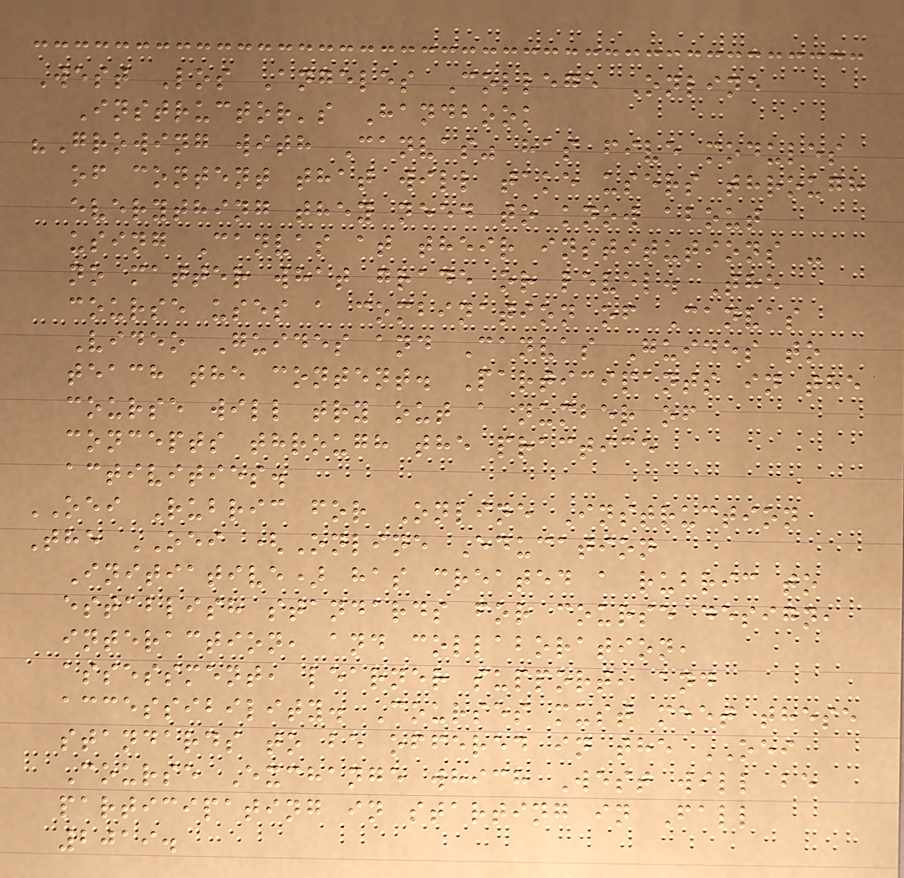West Los Angeles College Online
Instructor's Handbook
"Growing with Canvas" has five modules
of content that will take users through
everything they need to know about
using Canvas at their institutions -
no matter what grade or level. The
course uses a combination of Canvas
Video Guides and Canvas Guides to
teach the content. Participants in the
course will try out a number of
concepts through the practice
activities.
OEI Rubric for Online Instruction
The OEI (Online Education
Initiative) has created a rubric to
establish standards for course design,
interaction, and collaboration,
assessment, learner support, and
accessibility. Courses must meet these
standards to be offered in the OEI
Course Exchange which West will be
participating in starting in Fall
2019.
